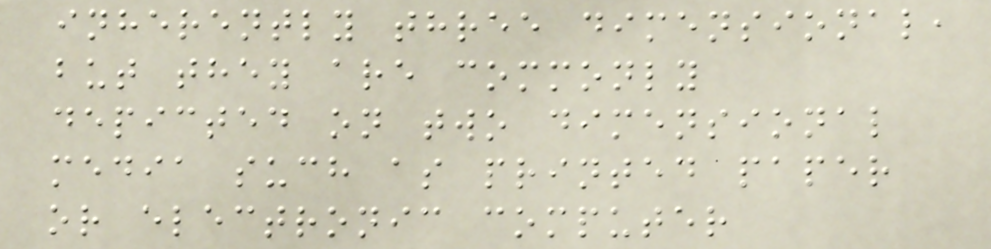inherently three dimensional,
but they are commonly
depicted on two dimensional
media such as printed paper
or electronic computer
